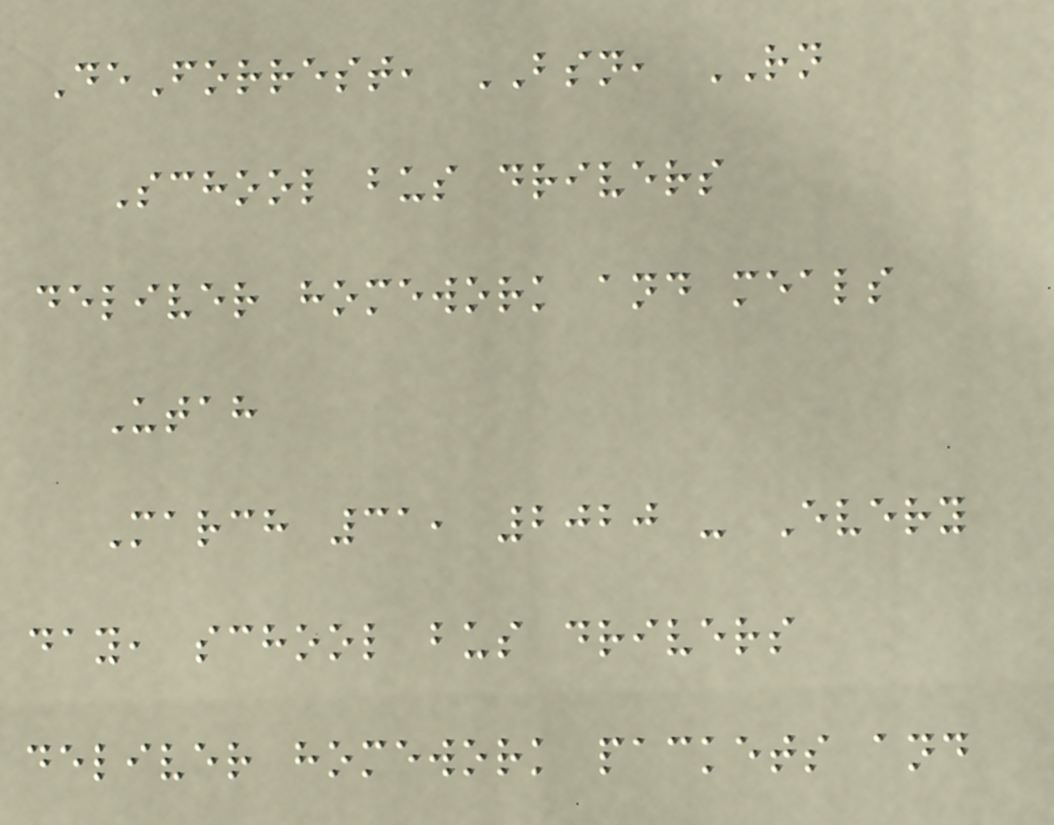DeForrest, BSN, RN
School bus drivers
deliver homework and meals
Utah
March 31, 2020 - Every
day, school bus drivers
deliver homework packets and
